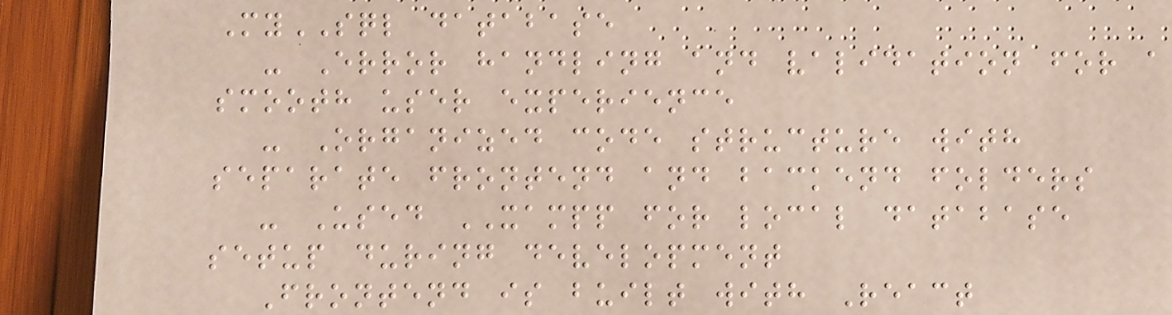MySQL database
- Error handling and validation for a
smooth user experience
- Organized code structure with
separate frontend and backend folders
- Used XAMPP for local database
setup during development
Frontend is built with React
